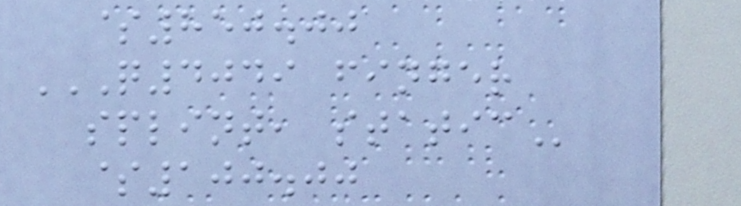$850.00
Q4049 FINGER
SPLINT, STATIC
$100.00
